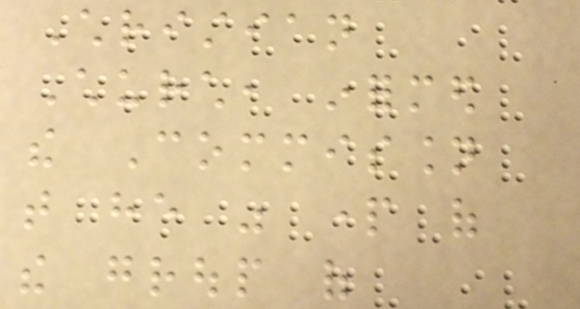Christian
Church, informed
the Commission
that he was part of
the group of
